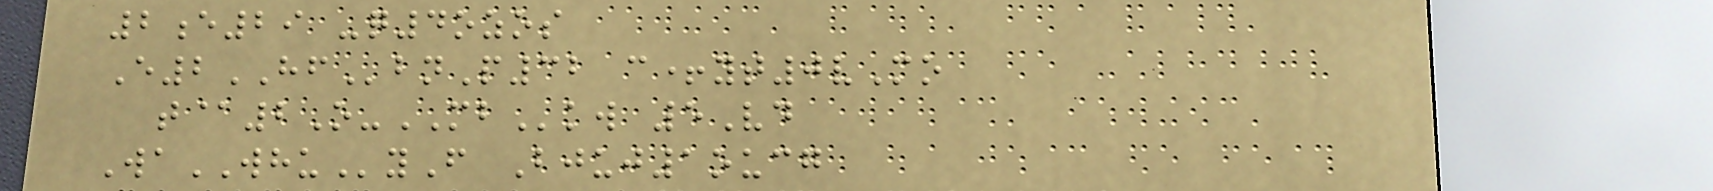2e29 -q4ozos
E2HFbnP32 c+yt0vMo
t@2O-MBkw 5Vd
WaWHUyF Bjuj1oucg
